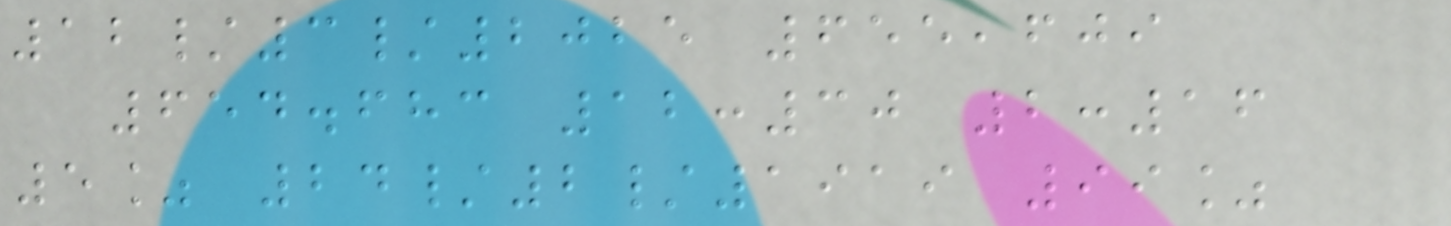12/3/2025 655,609
654.683 12:30 2:16
5% 24/2/1919 99%
